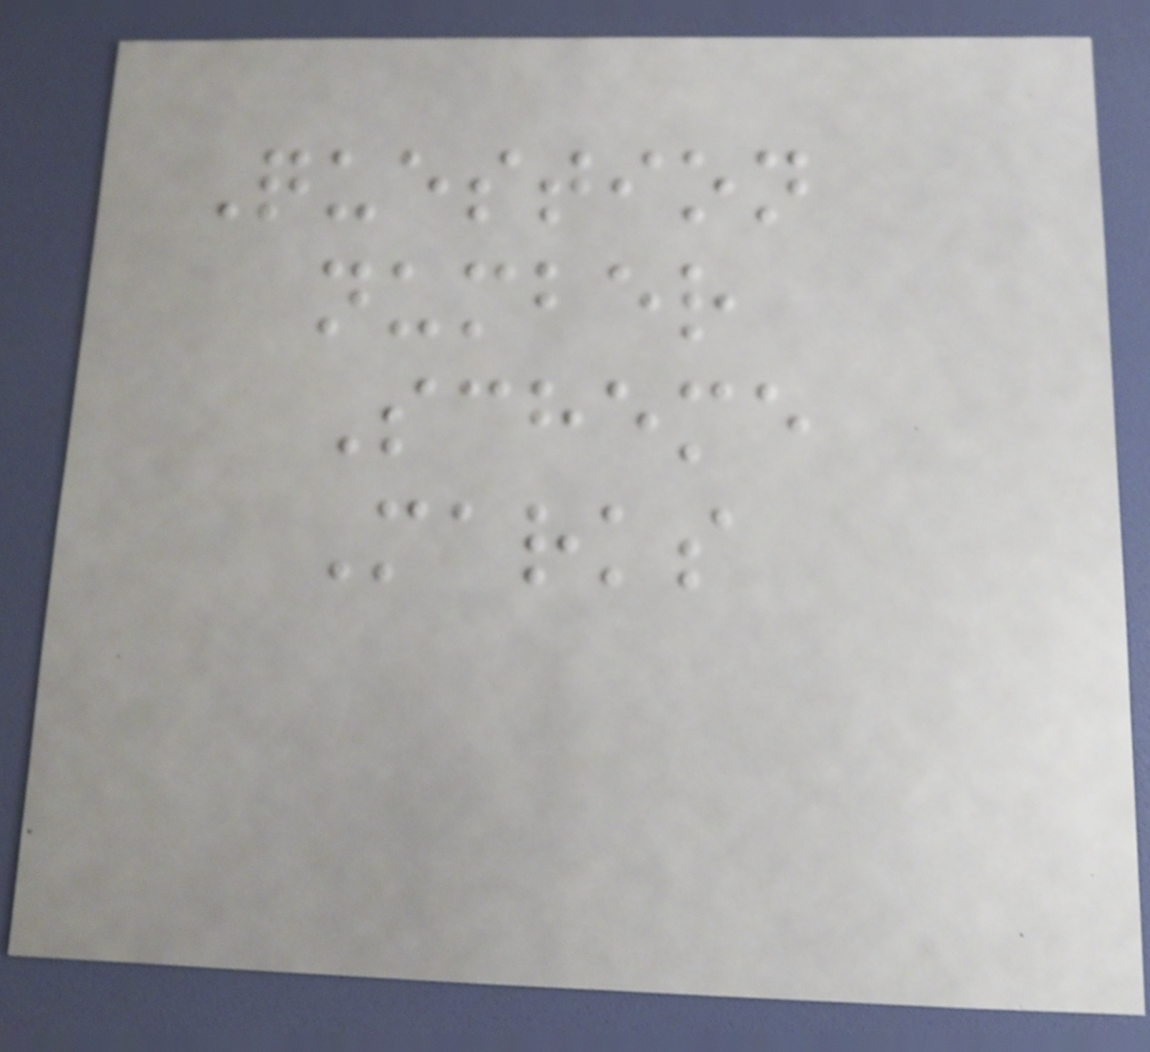Question
number
Scheme
Marks
